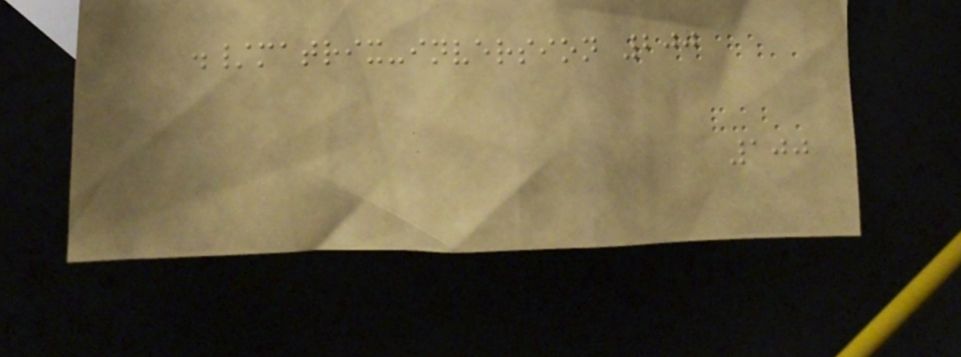./matrix-inversion 200
100
